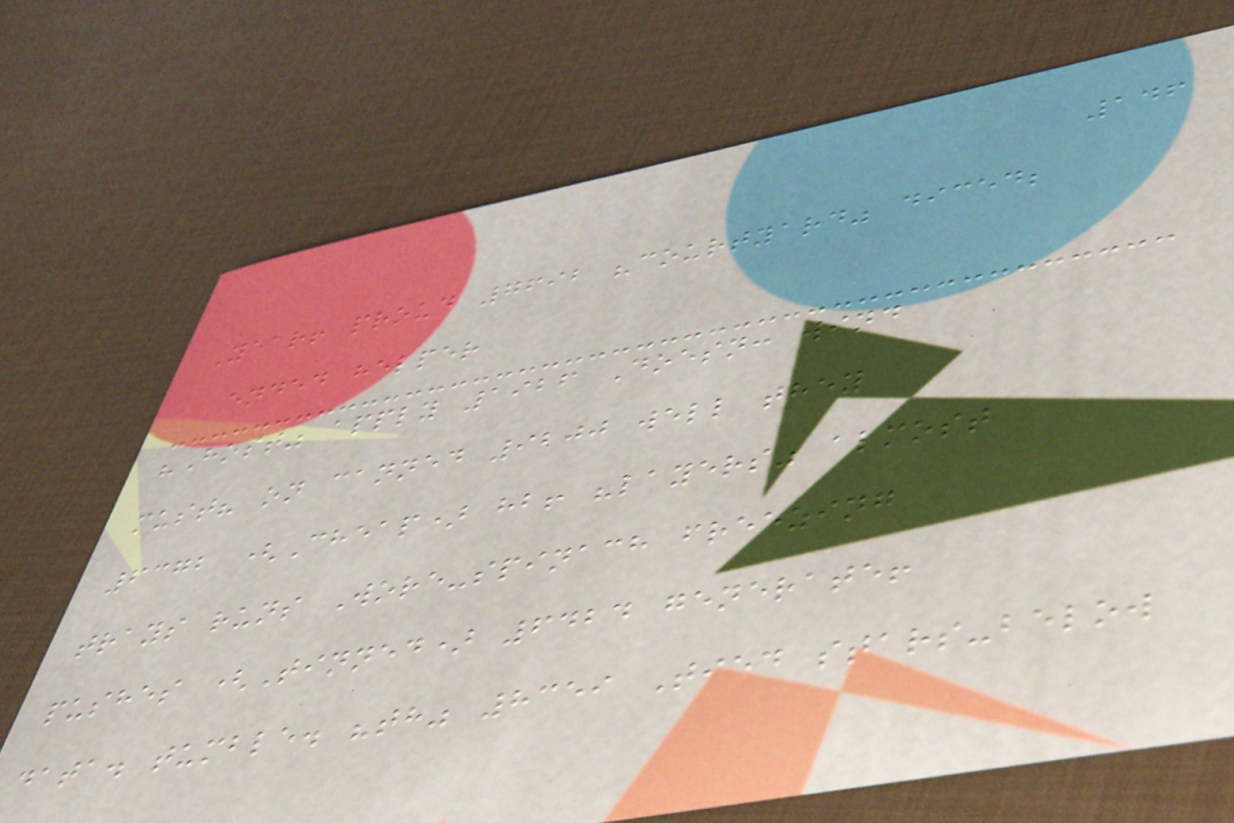146
Year! proud 7692 "courtyard" diced;
ended helper
"Host" apply 1926 Doesn: wind
must? on canned 9200 well they
6372 (Cheap) hb! "layers" almost
trays runs Wore-spinach freezing
pushes (Tinned) 6424 generate!
data. tumble. "th" 8359 Tied stars-below
